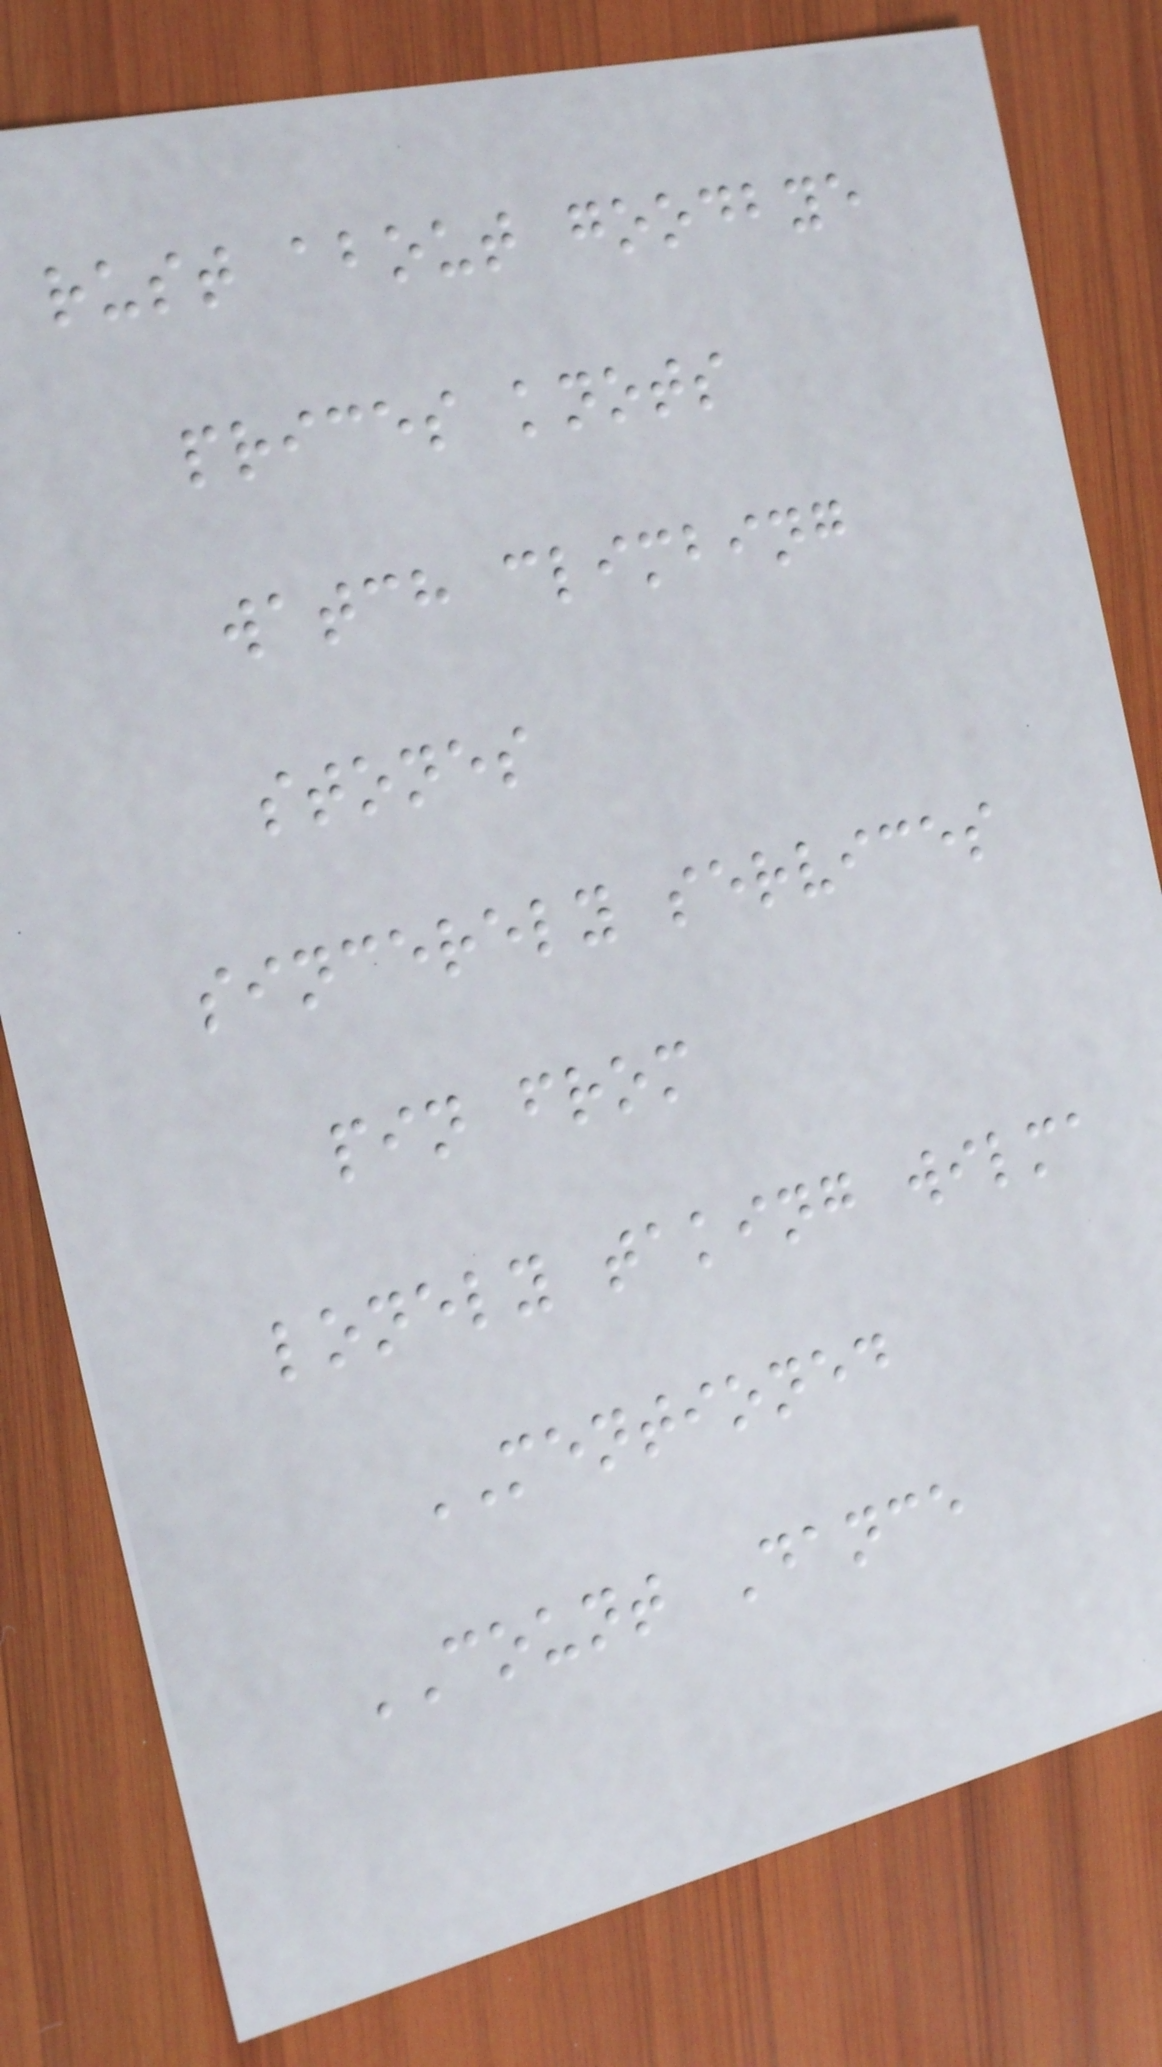rust about goodbye
prices knots
watch climbing
stones
sincerely services
pin from
lonely taking wilma
MENTIONED
COUNT Dance
